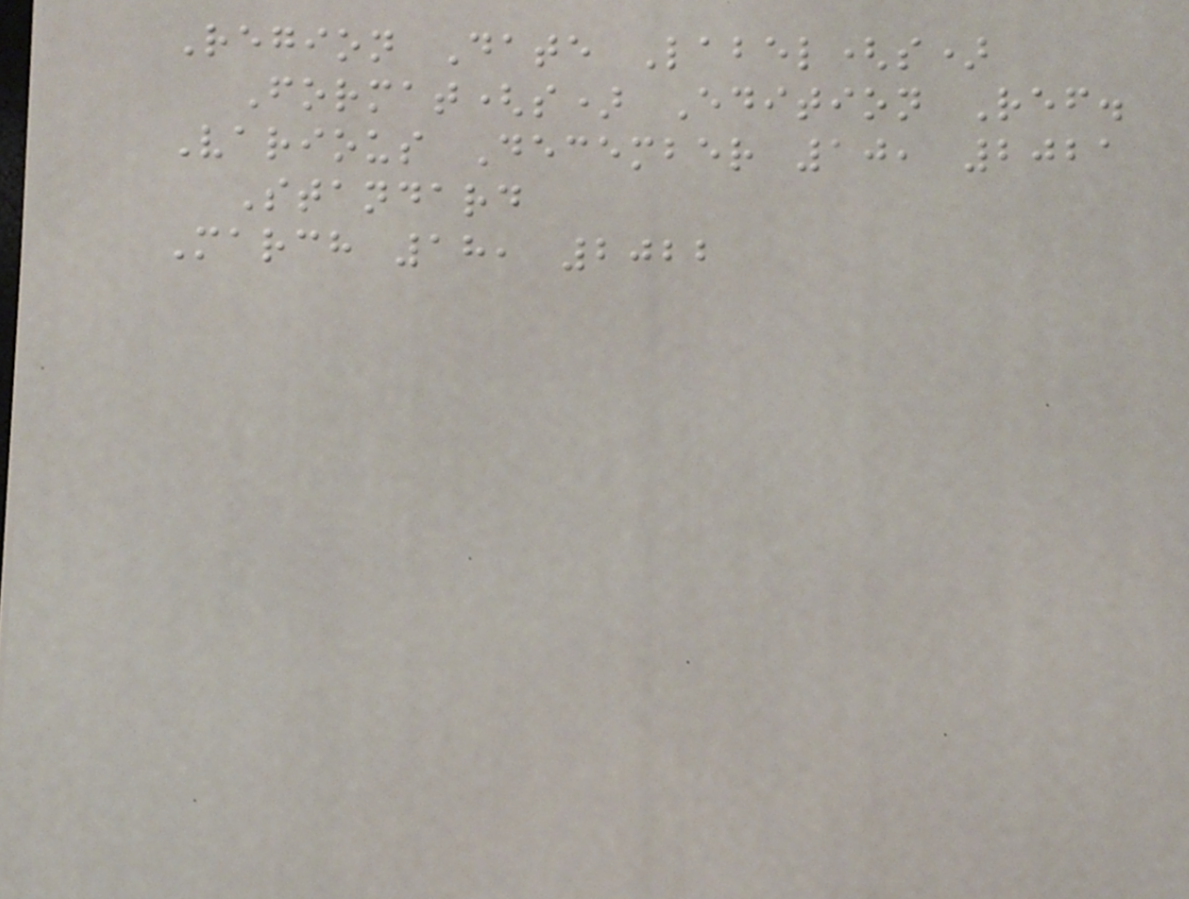Region Date Label(s)
Format(s) Edition Ref.
Various December 10, 2021
Standard
March 18, 2022
